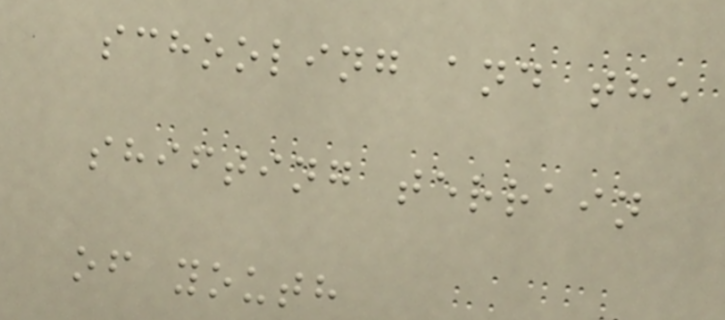schooling and the
shifting terrain
of youth
